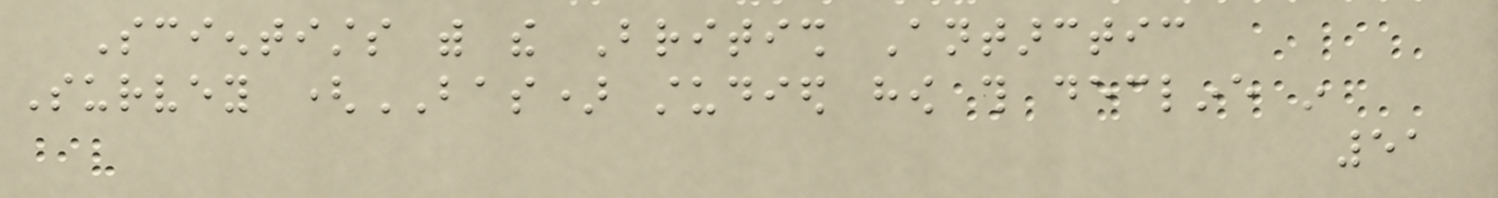Scientists with the British Antarctic
Survey (BAS) studied how this decline in
51
